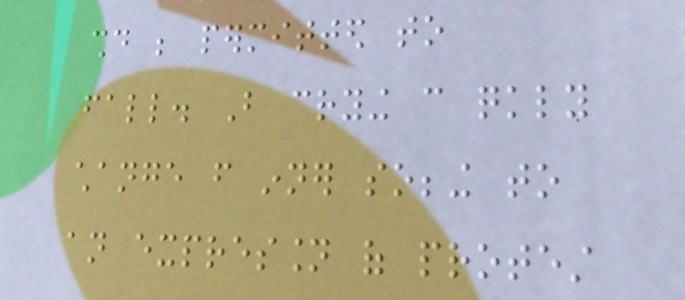should be permitted to
fall. But crying can quickly
change from inner sobbing to
an expression of protest
